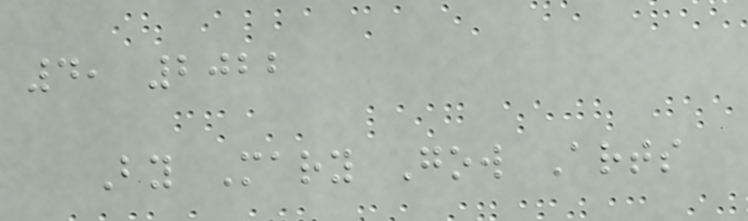4, 2022
By Mary Gow Arts
